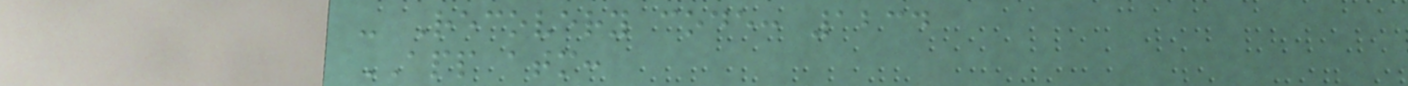- Recovery code: 1234
APP atm:
